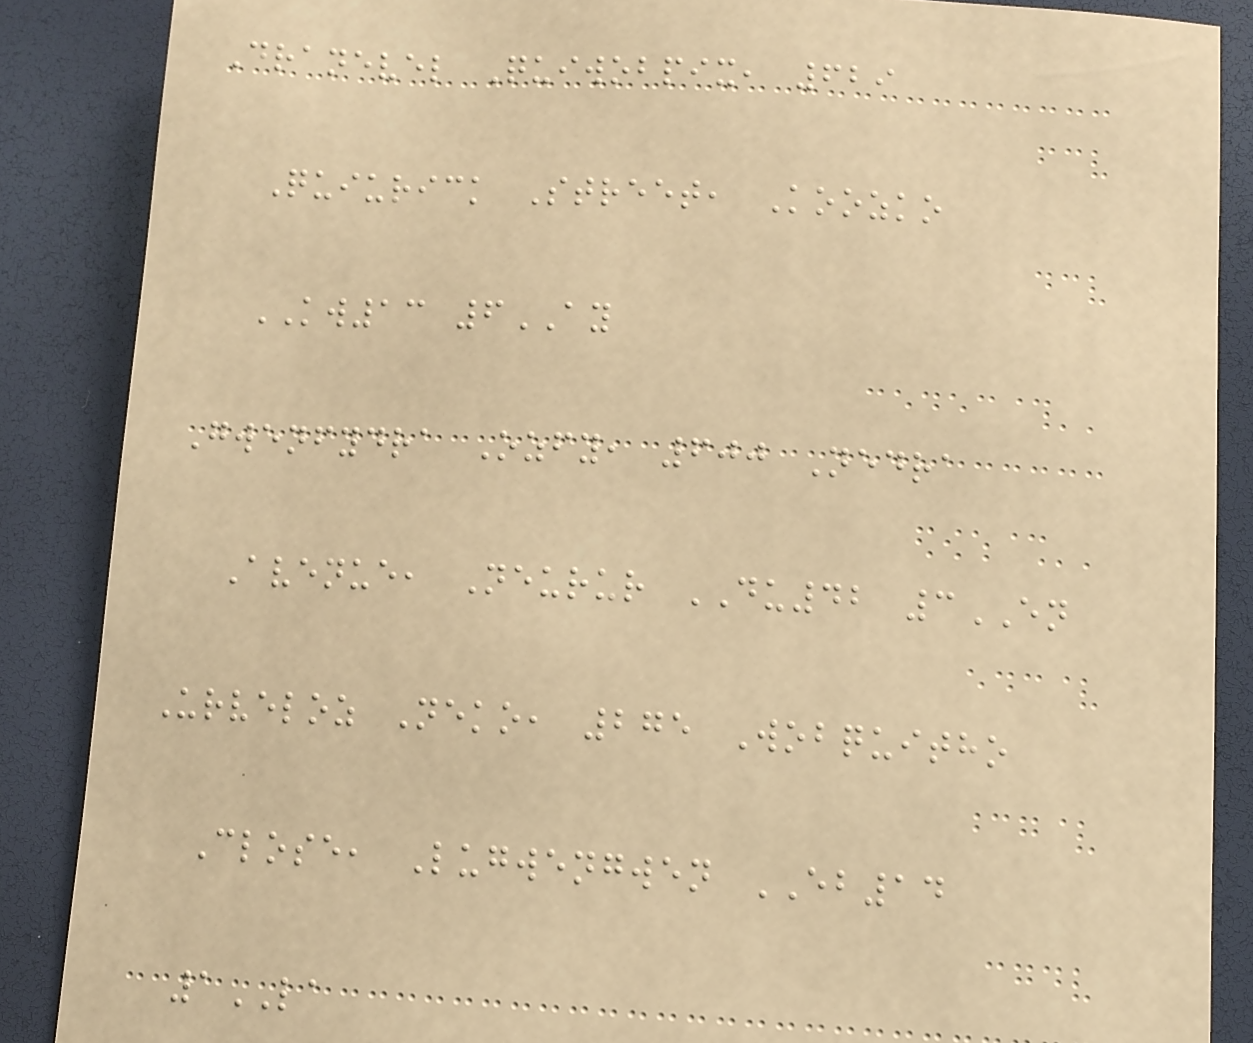Dranevel Quiwobpix, 629
Quiurick Street, Koozko
KW13 6AY
Gwenfydra Ozfy, 600 Nedra
Avenue, Neurur DU42 3EN
Urveloz Neko, 275 Wobquitho
Close, Lugwengwen EB14
1LA
